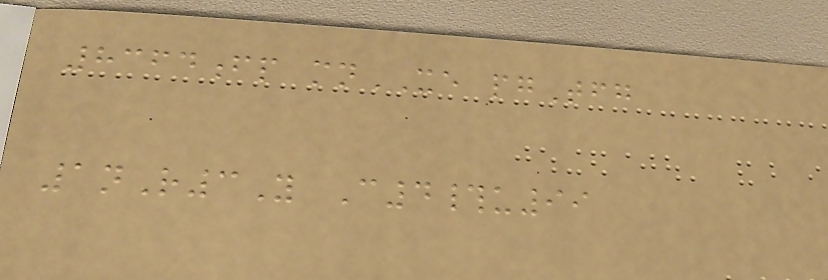8364fp mnXE pgTfg
1nR3Y C4#u99
